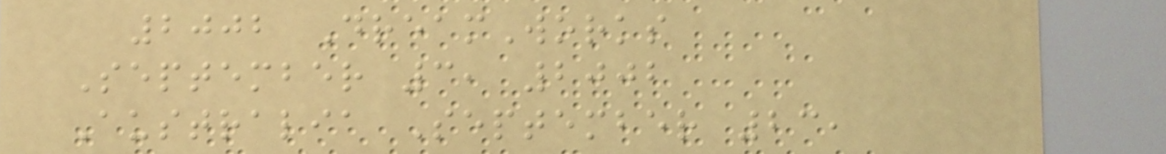2002 DreamWorks
September 3, 2002
Australia September 23,
